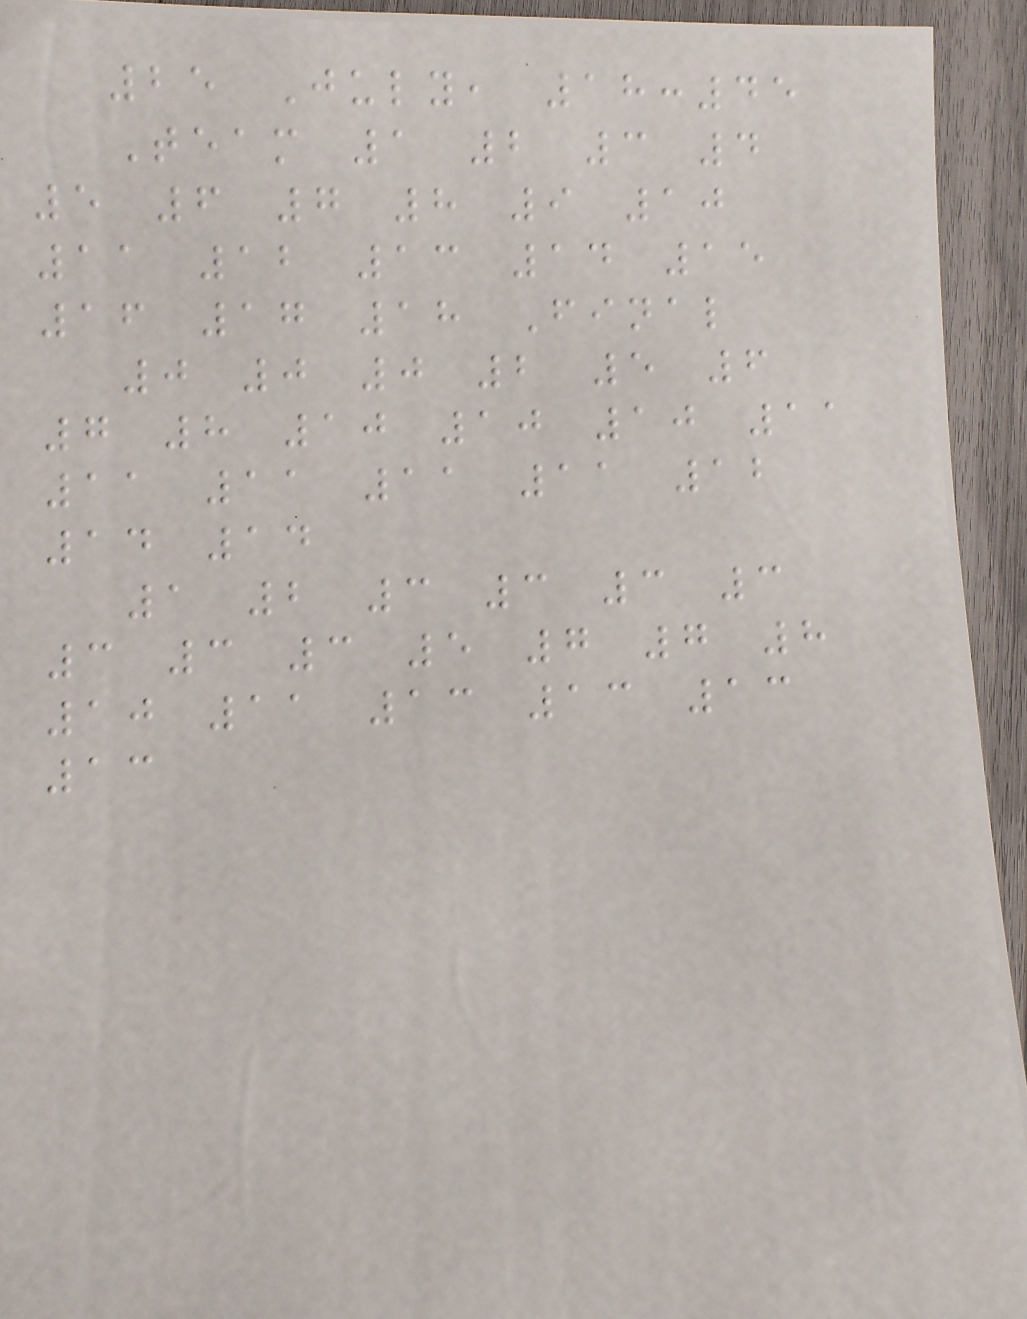25 July, 18:45
Team 1 2 3 4
5 6 7 8 9 10
11 12 13 14 15
16 17 18 Final
0 0 0 2 5 6
7 8 10 10 10 11
11 11 11 11 12
14 14
1 2 3 3 3 3
3 3 3 5 7 7 8
10 11 13 13 13
13
